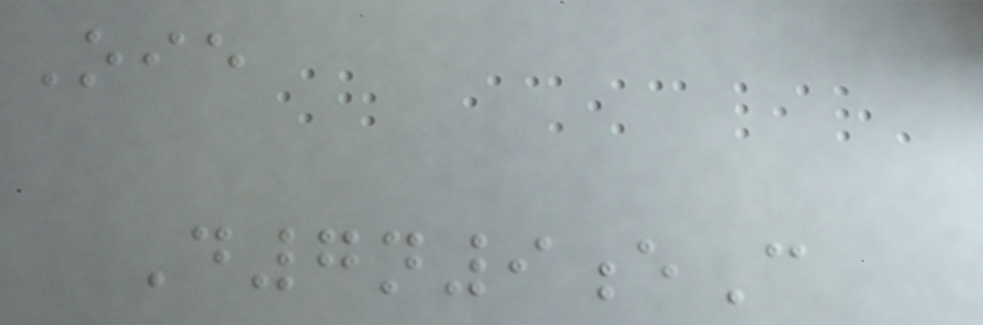Oie
D7n9eC
